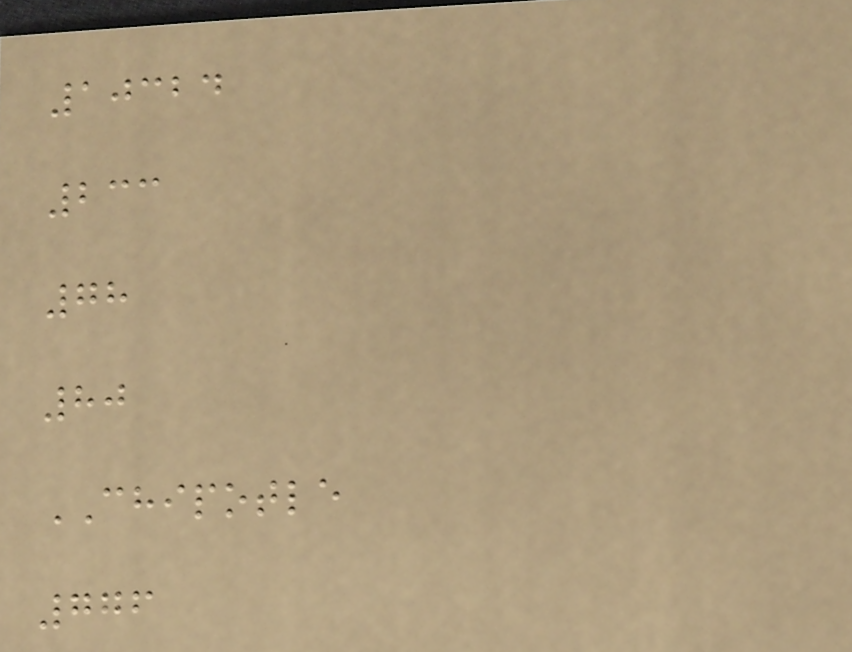10324
233
78
80
CHIPOTLE
776
